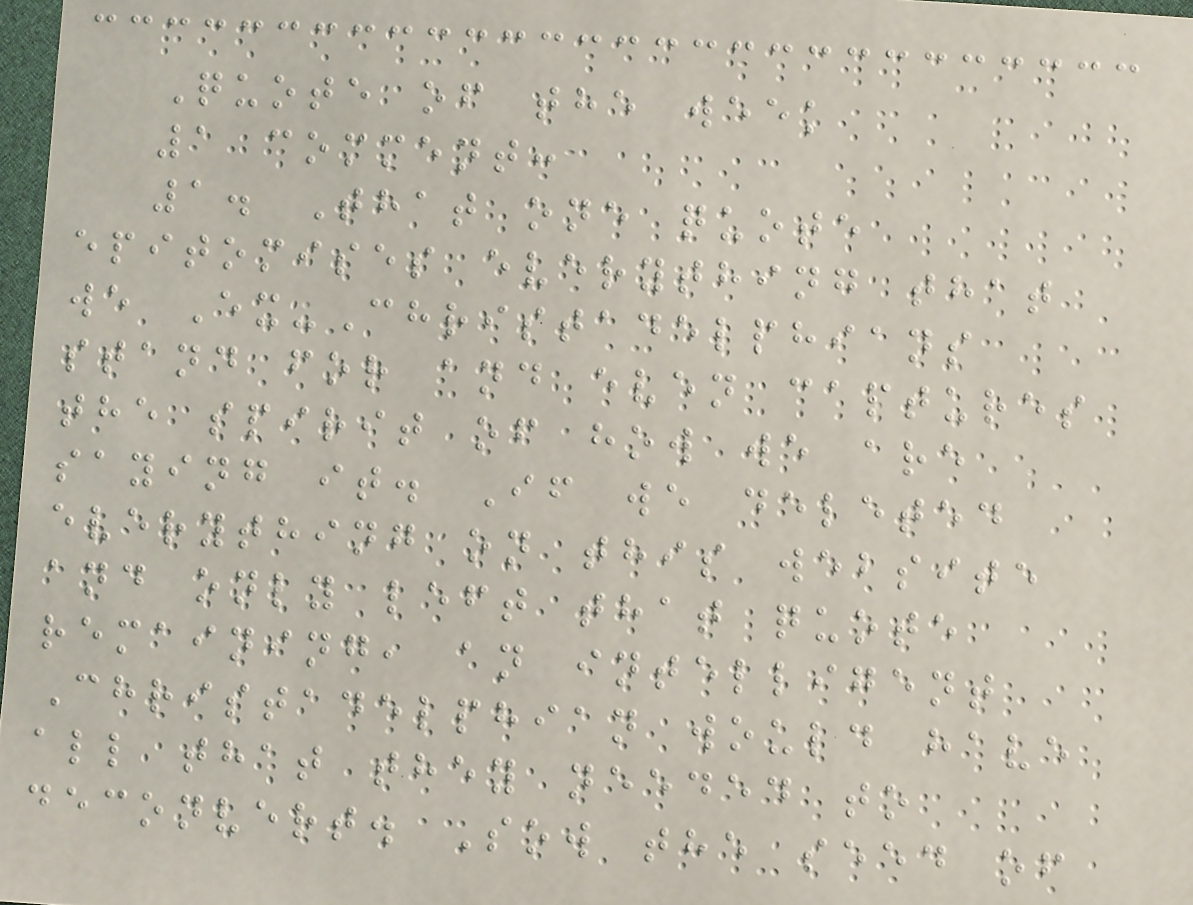Quote of the week
1 comment:
1. That one quote
epitomises everything that
we Ex-Christadelphians
stand for and even captures
the spirit of how we are
saying it. If we deleted
everything on this website
and only left that quote
remaining, an intelligent
Christadelphian would have
all that they needed to
deconvert. Sow the seed of
